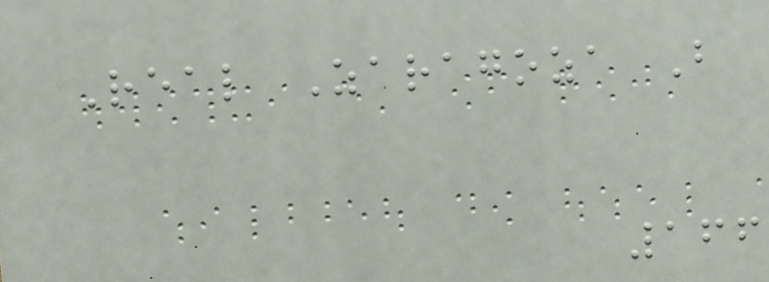Real Zaragoza B
166
